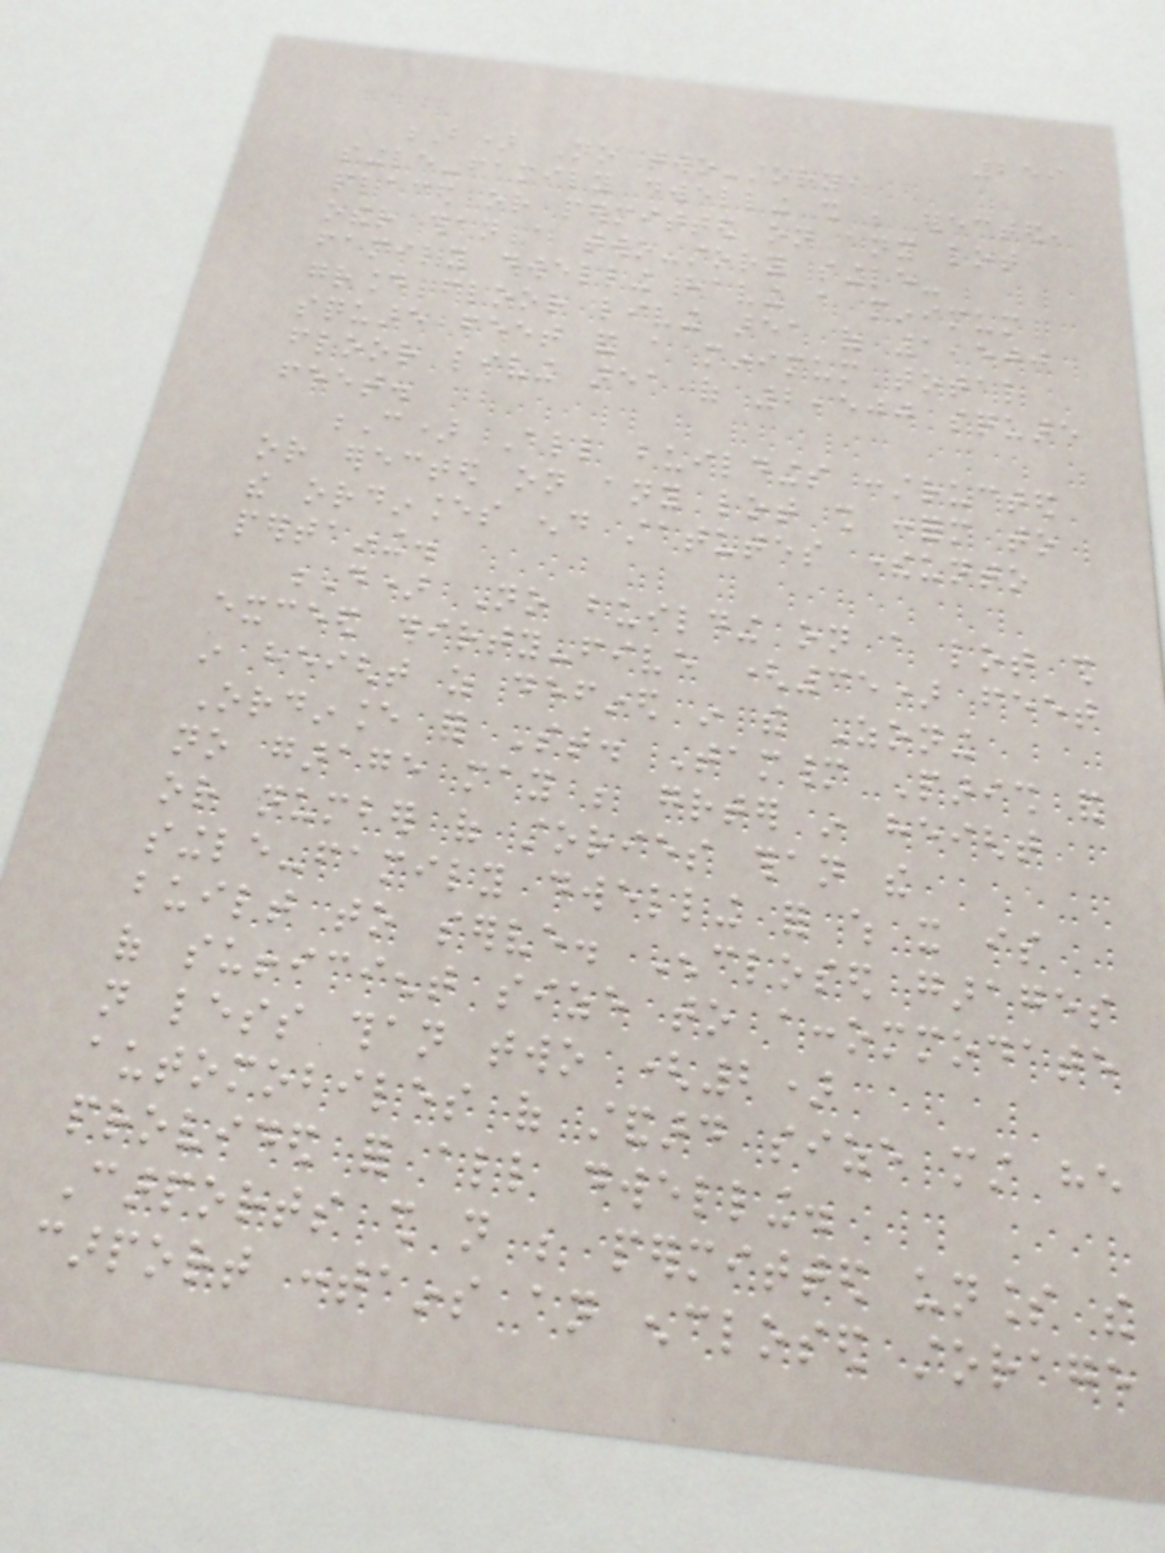259
B) No two-story,
single-family dwelling shall be erected,
placed or permitted on any lot
other than a two-story single-
family dwelling having a minimum
ground floor living area of 1,500
square feet and a minimum total
floor living area of 2,500 square
feet.
C) All buildings constructed
or erected on any lot shall conform to
the ordinances end statutes thereunto
pertaining.
D) No building on a lot shall
exceed thirty-five (35) feet
in height as defined in the Zoning
Ordinance for St. Tammany Parish and
no garage may be greater in height
or number of stories than the
single-family dwelling for which it is
built to serve. Enclosed garages
of sufficient size to accommodate
not less than two (2)
automobiles of standard size must he
provided for all dwelling.
Carports shall not be permitted unless the
carport contains an enclosed storage
